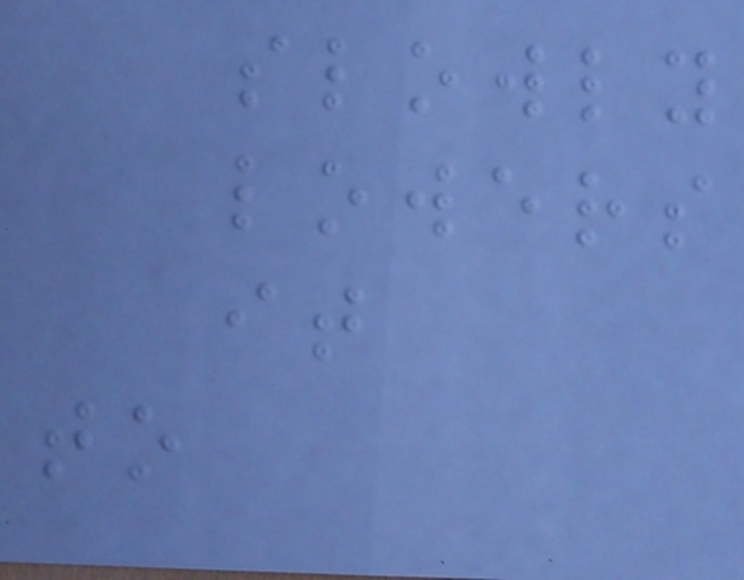slowly
lowers
it
to
